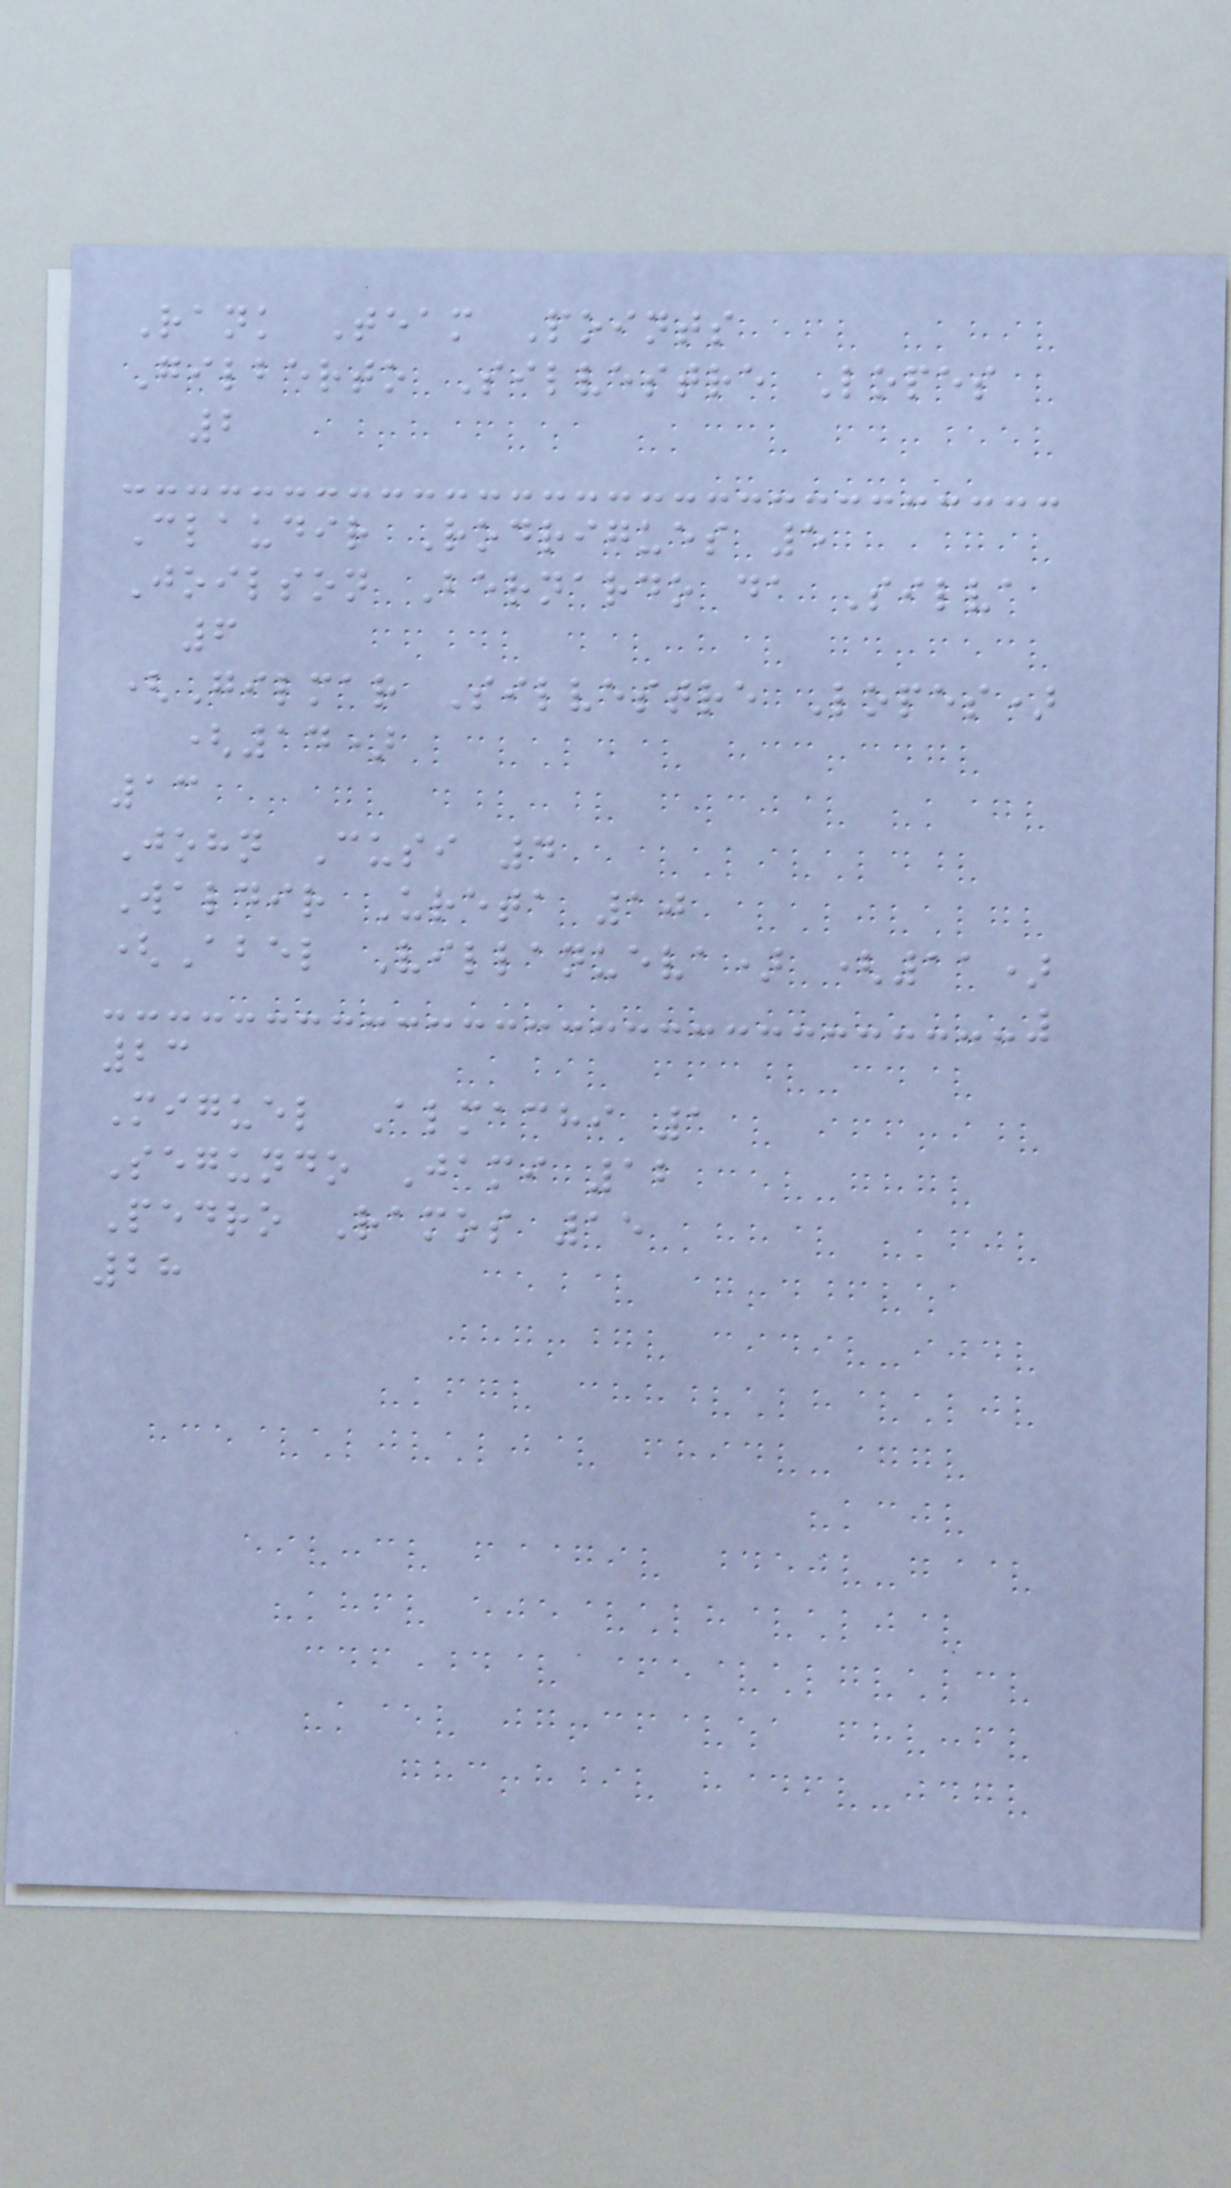Rank Team Points
Gilberto Silvestre Lopes
2
Claudir Rodrigues 5
Joilson Bernardo da Silva
6
(Gilmar Silvestre Lopes)
(14)
13
John Cusi 4
Waldir Ureta 10
(Abel Villanueva) (11)
23
Miguel Almachi 1
Segundo Jami 12
Pedro Ramos 15
28
